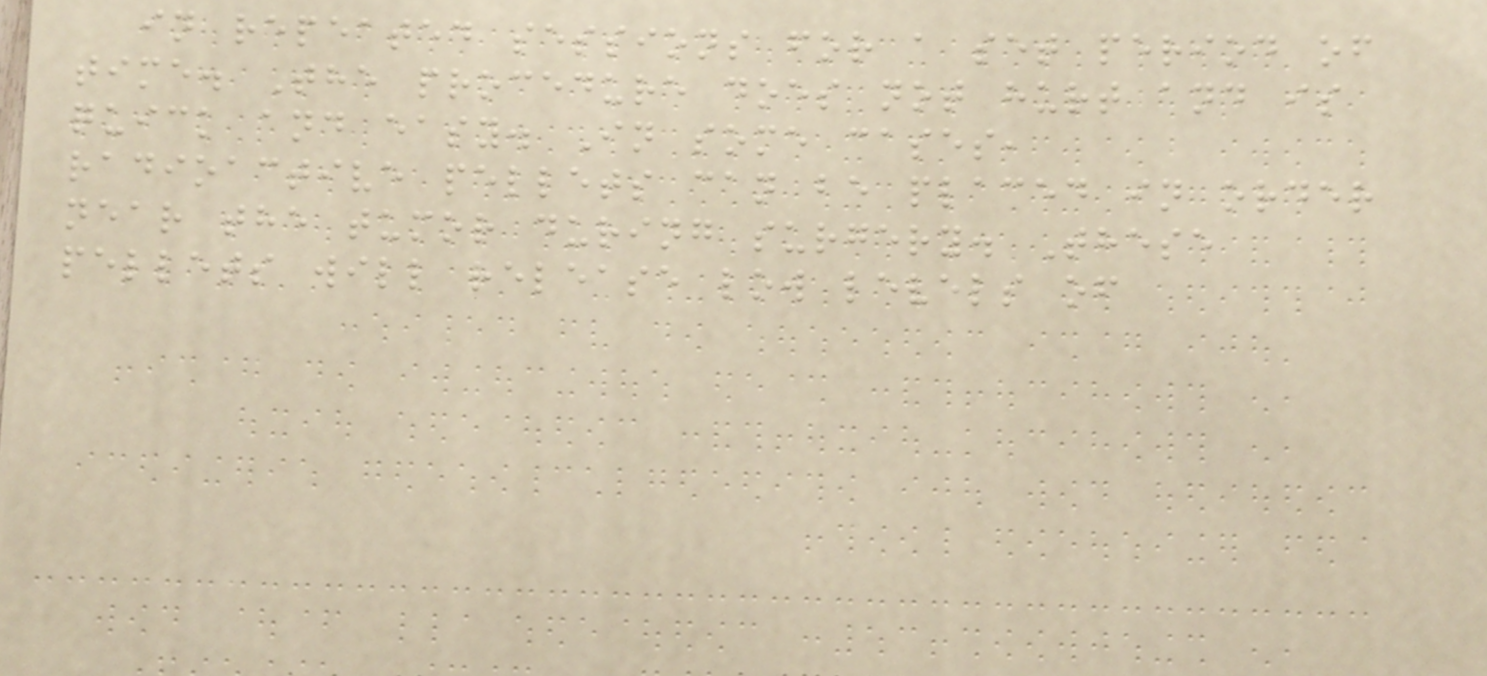in repeated sessions for a set period of
time. The procedure does not hurt and is
quick and easy. In some cases,
radioactive pellets can be placed in order
near the tumor during surgery. These
pellets will release low levels of
